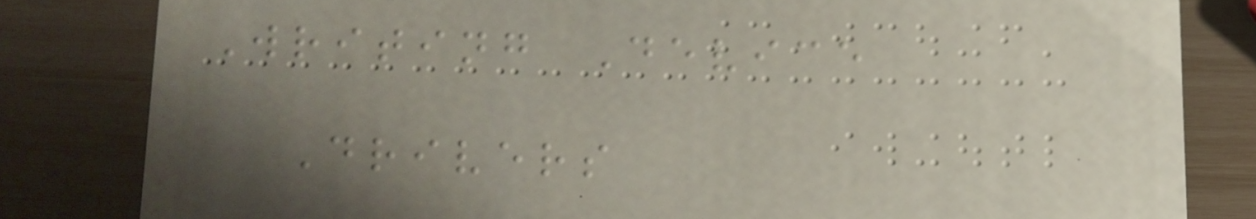Writing Device
Drivers
